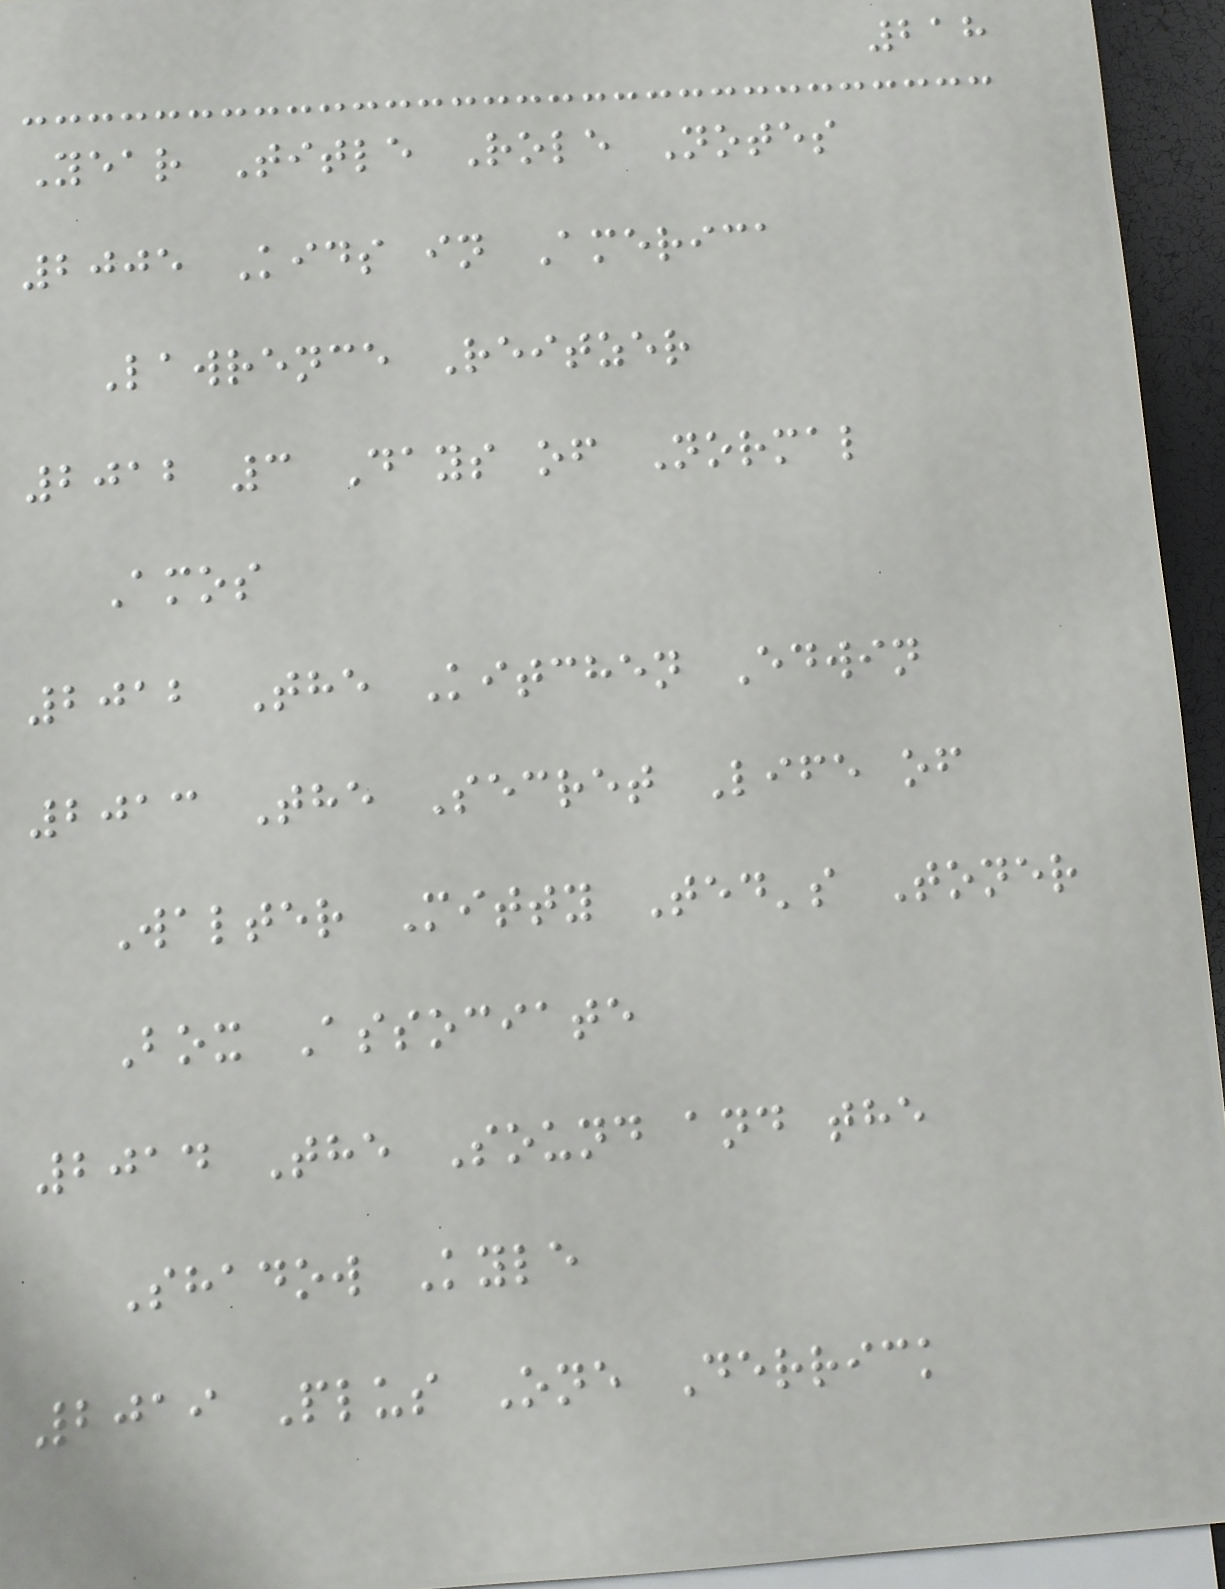218
Year Title Role Notes
2005 Kids in America
Lawrence Reitzer
2012 3 Days of Normal
Amos
2012 The Kitchen Edwin
2013 The Secret Life of
Walter Mitty Ted's Toner
Box Associate
2014 The Sound and the
Shadow Kyle
2019 Plus One Derrick
